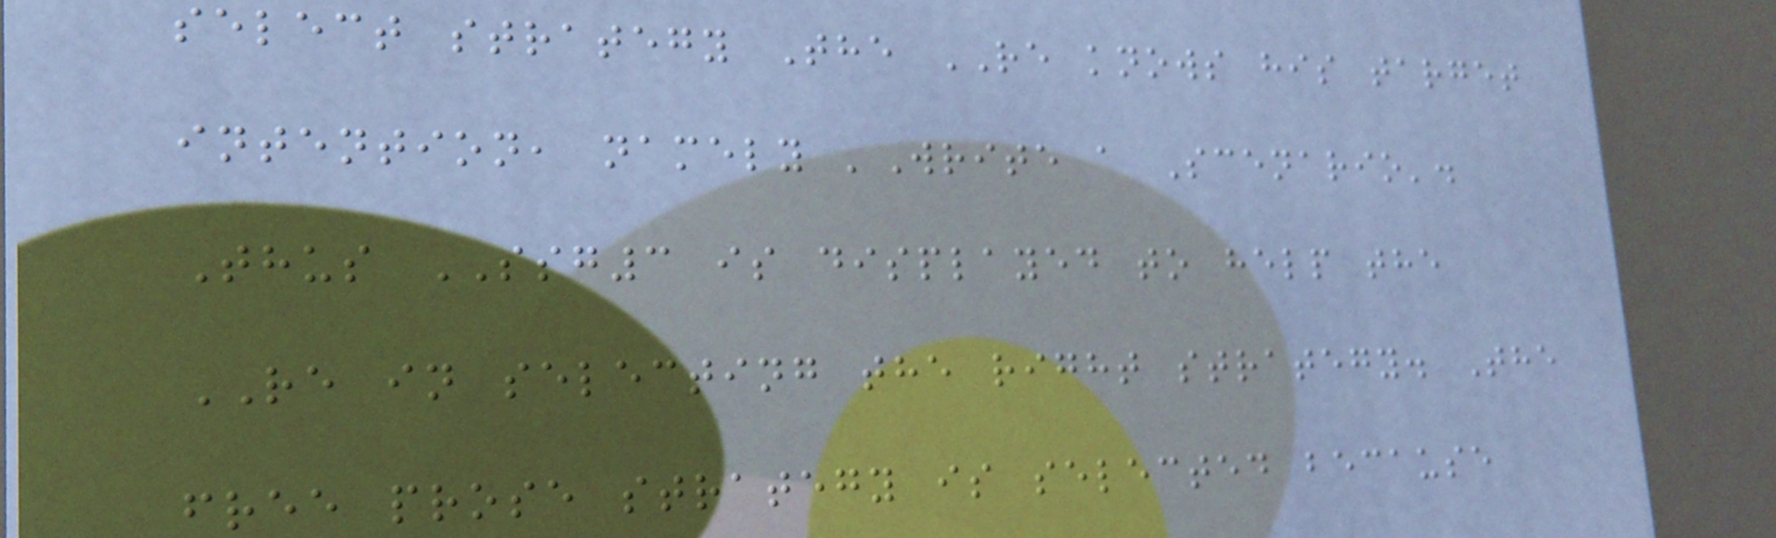select strategy The RE knows his target
intention, namely 'Write a Scenario'.
Thus SSG3 is displayed to help the
RE in selecting the right strategy. The
free prose strategy is selected because
